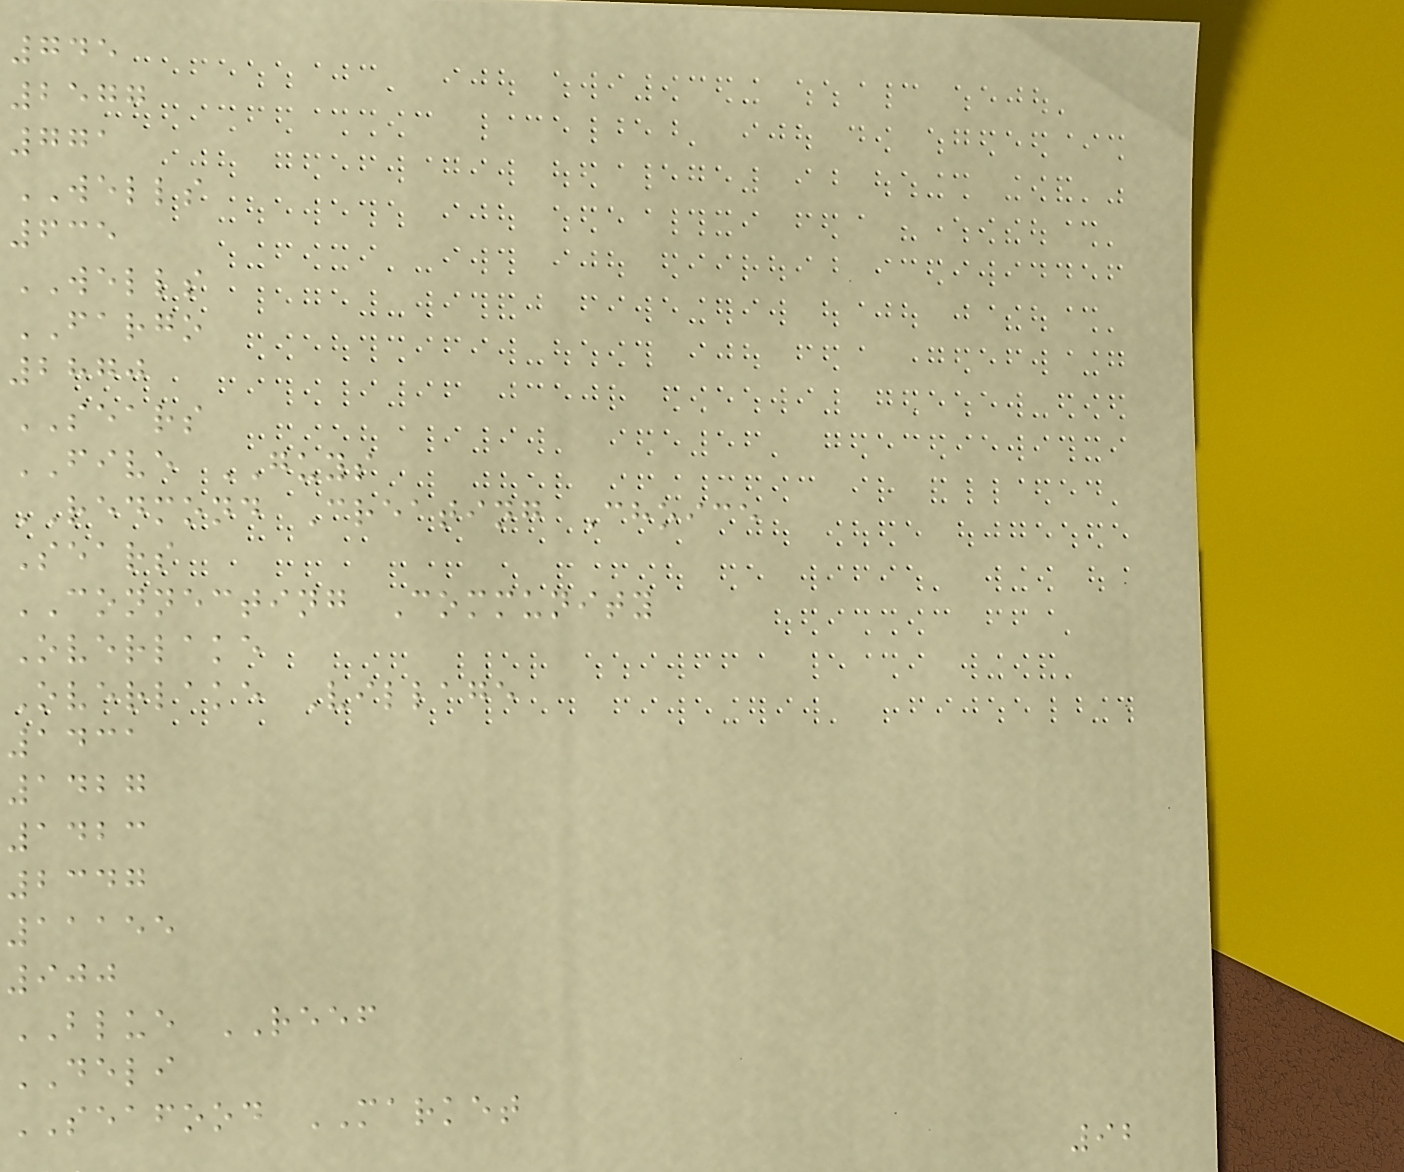745
2577
771
WELLS
635
WELLS
FARGO
2870
SEARS
FIVE GUYS
REDMOND Creating Choice
Sears
CONNECTING Community
Overlake
Overlake Village
1431
1427
1423
2347
11155
900
BLUE REEF
DELI
SEAFOOD MARKET
92
